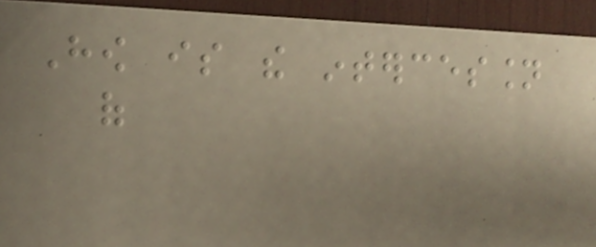How is the intercession
of
